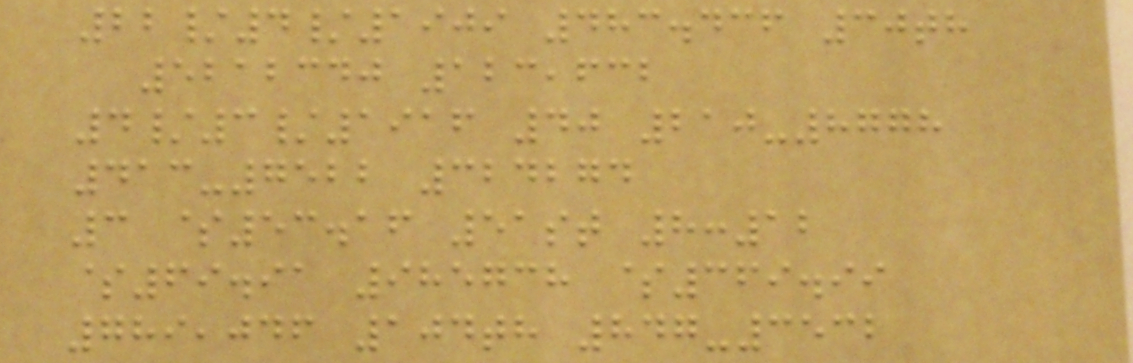22/4/1909 483.436 30th
5212340 123,632
4/3/1916 40 210-8778
413-7522 324274
3 $53.16 51st 8:12
$69.91 985738 $369.99
789,046 104th 847-3532
